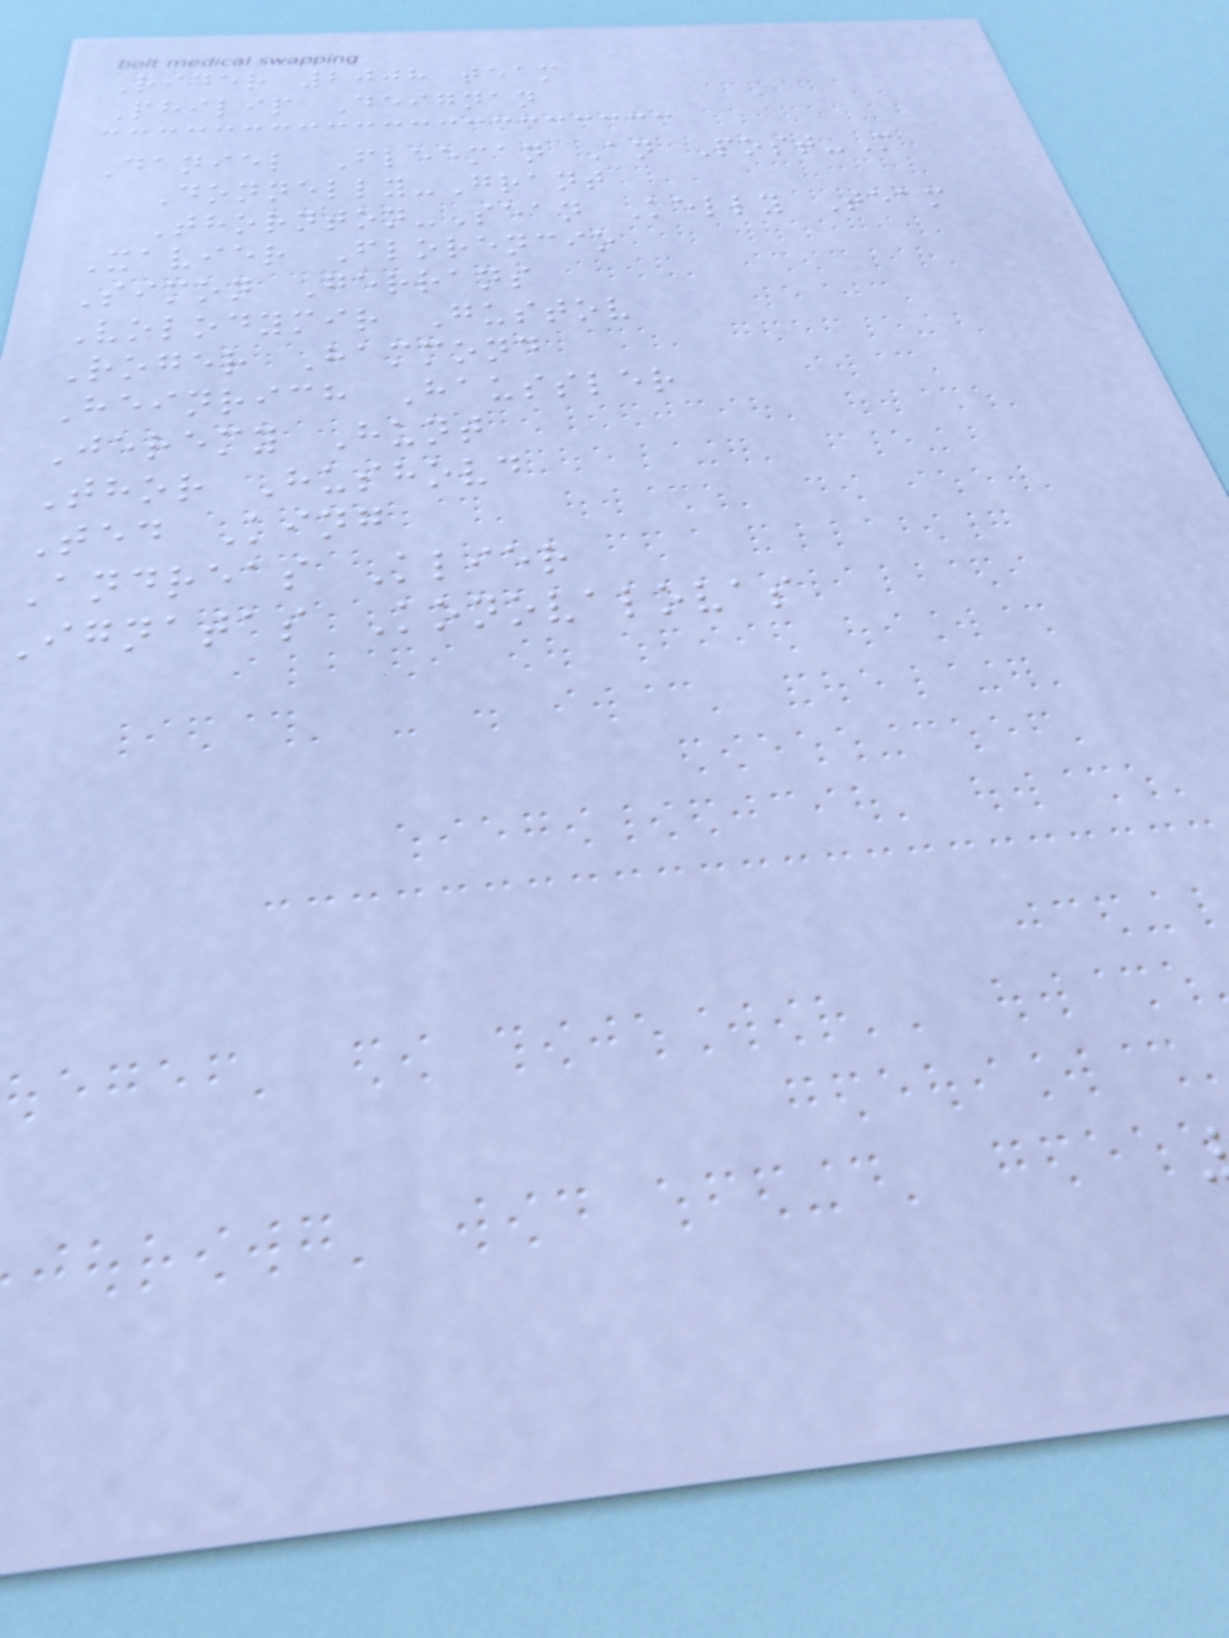Rider 2008 team
Philip Deignan
Daniel Fleeman An Post-M
Donnelly-Grant
Thornton-Sean Kelly Team
Xavier Florencio
Simon Gerrans
Volodymir Gustov
Roger Hammond
Heinrich Haussler
Jeremy Hunt
Thor Hushovd
Ted King
Andreas Klier
ignatas Konovalovas
